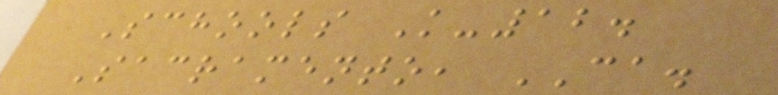Schools K-12.
Sacramento, CA.
